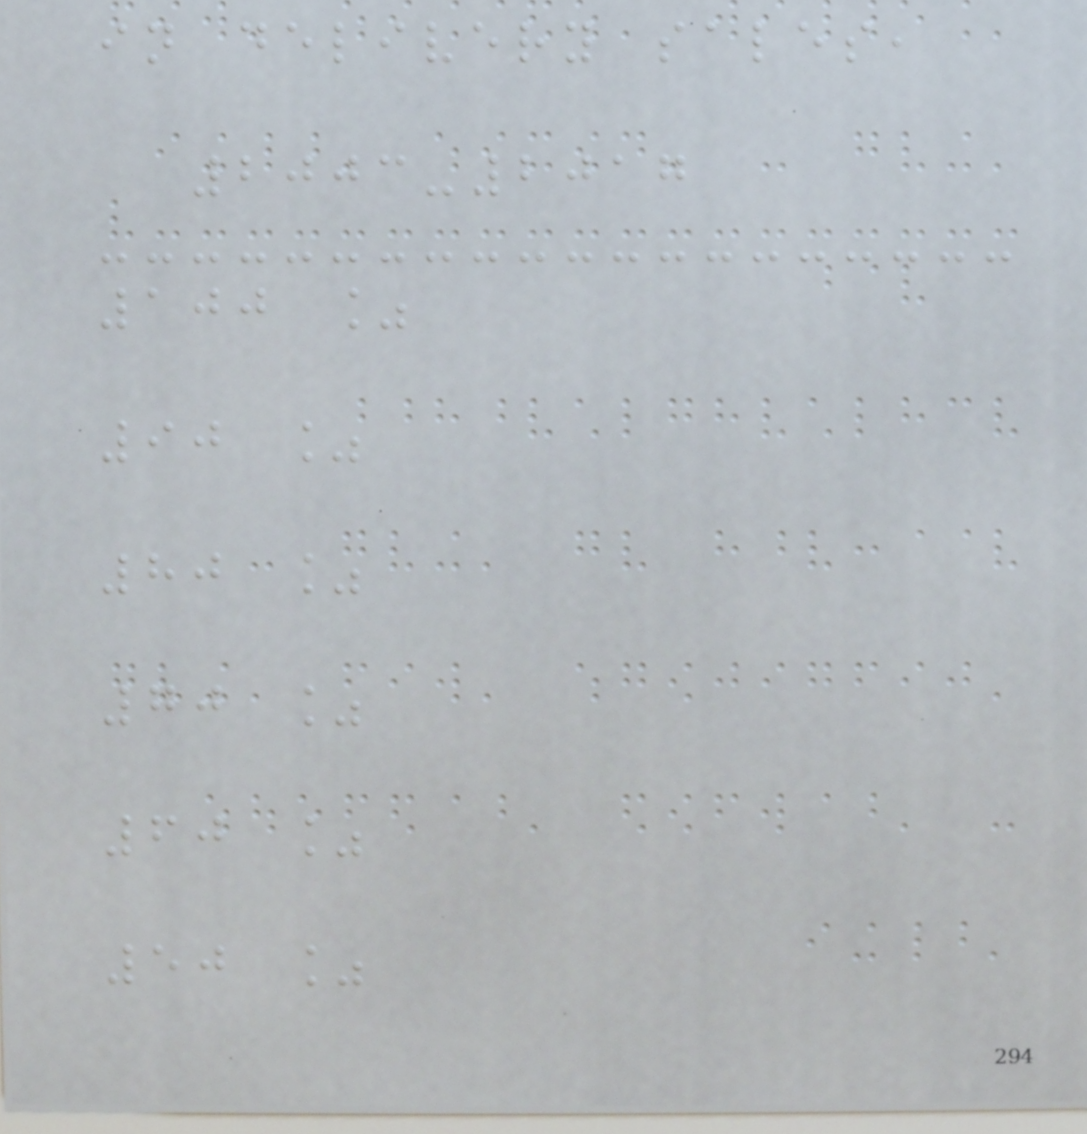in delivery sales,
2003-2017
100 %
90 %
80 %
70 %
60 %
50 %
